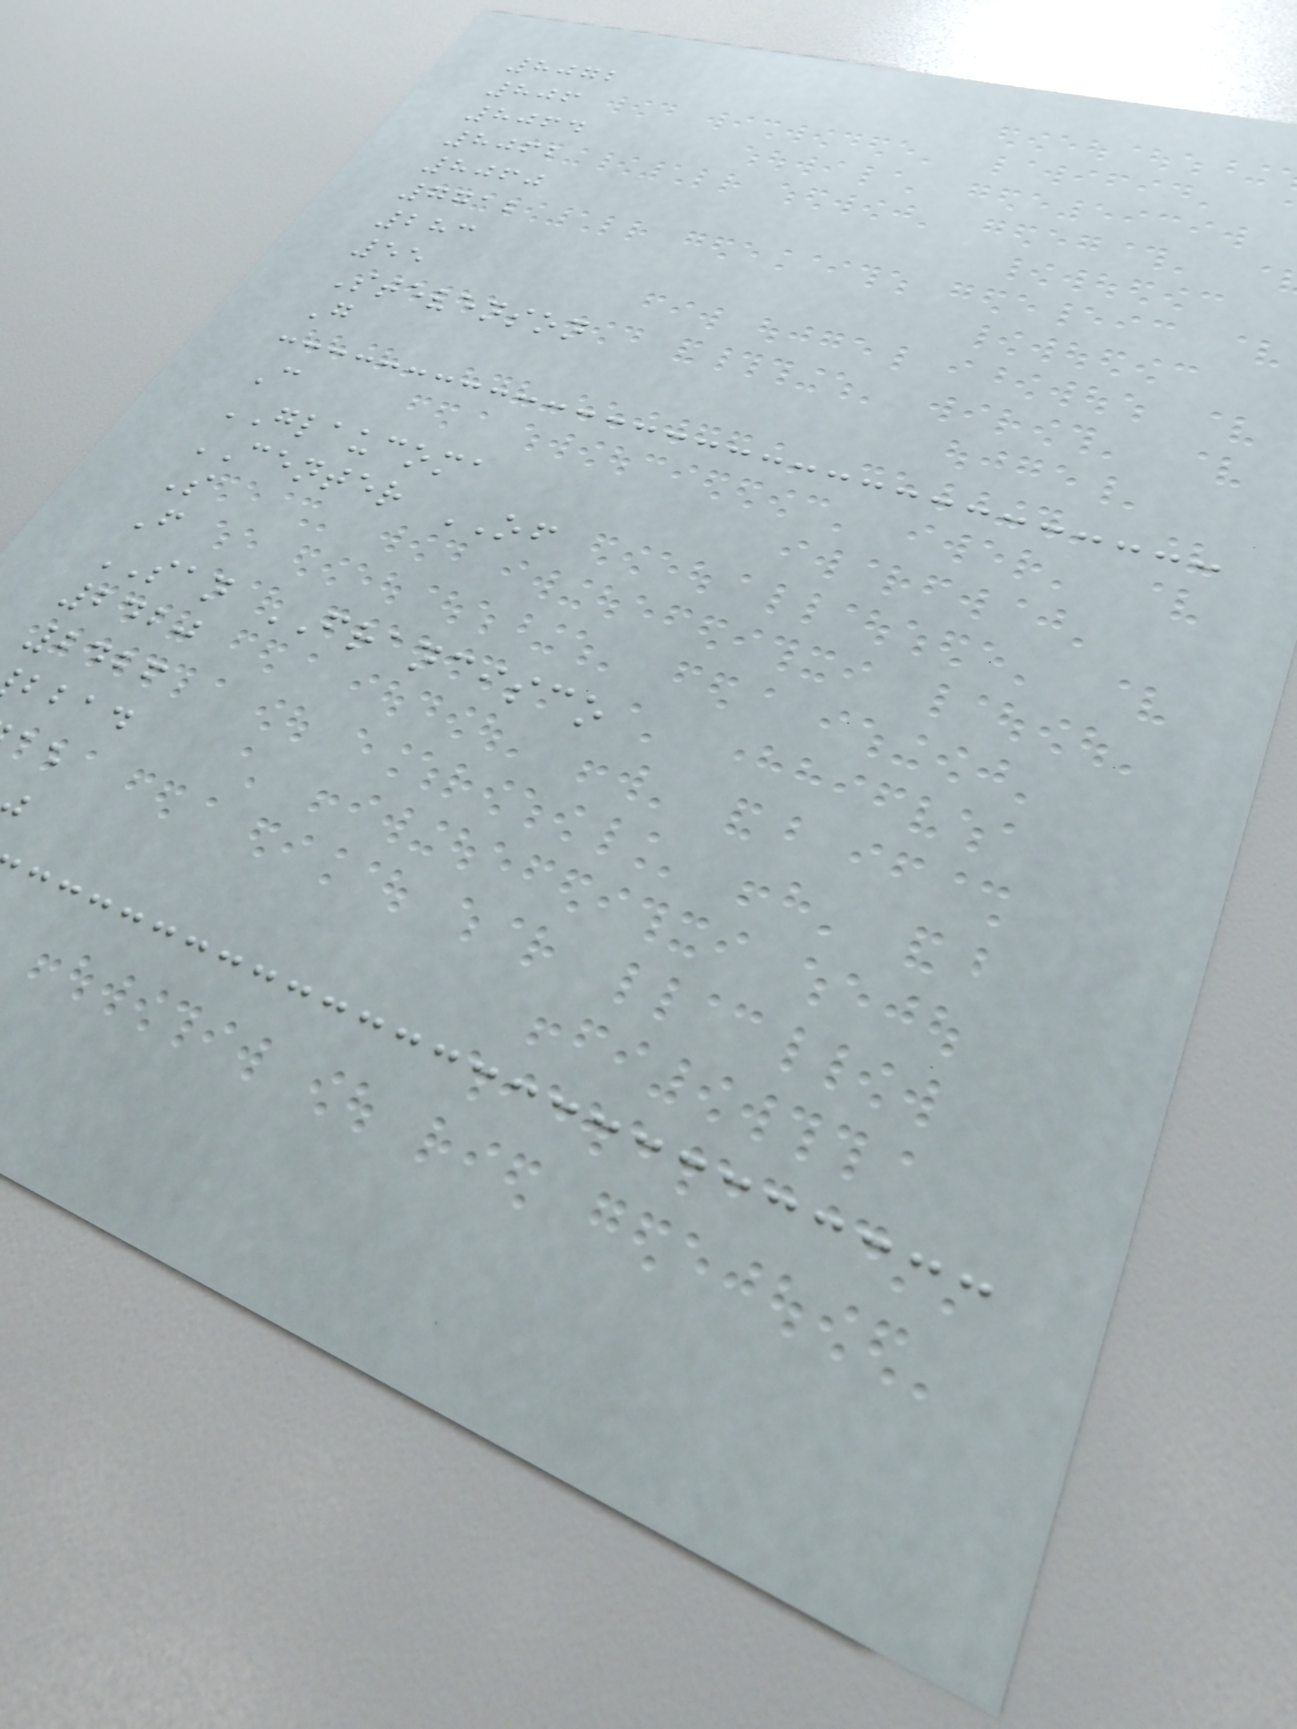8072
806
8064
8062
8060
7712
283
55
Stevenson
G
C
GLAUCOMA
CENTER OF
S
F
SAN FRANCISCO
2420
2426
bbad
